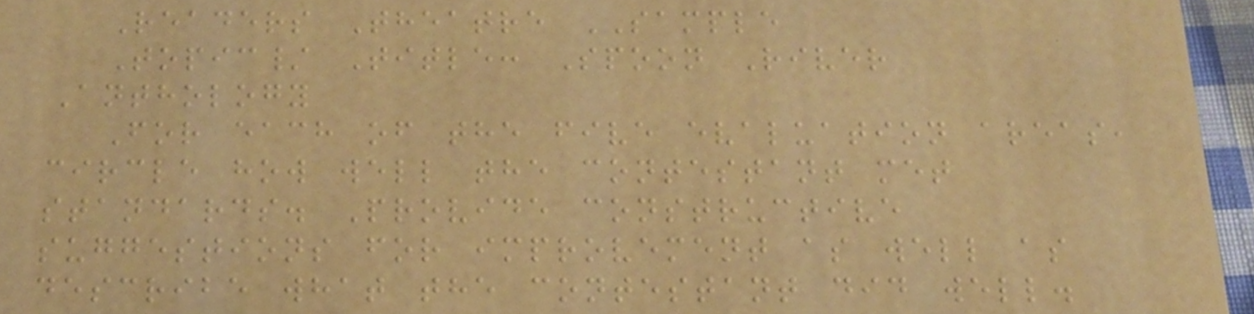Readers Theatre SAMPLE
Topic/ Title: Spoon River
Anthology
For each of the five evaluation areas,
circle how well the contestant met
standards. Provide constructive
suggestions for improvement as well as
describe what the contestant did well.
